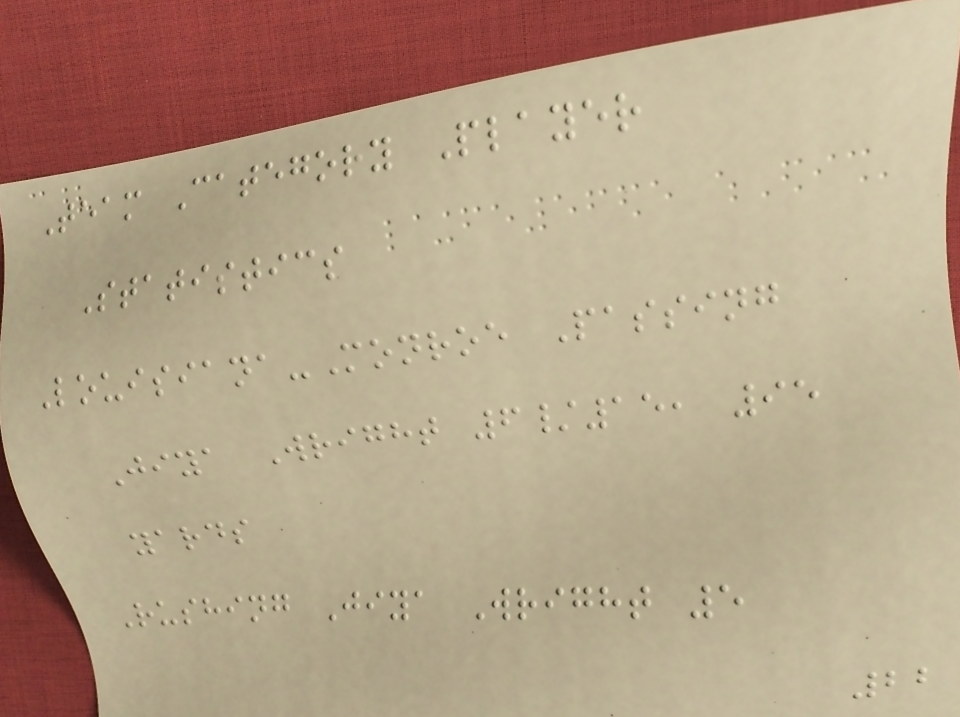Team Category Player
Statistics
Louisiana-Monroe Passing
Jiya Wright 6/15, 95
yards
Rushing Jiya Wright 5
22
